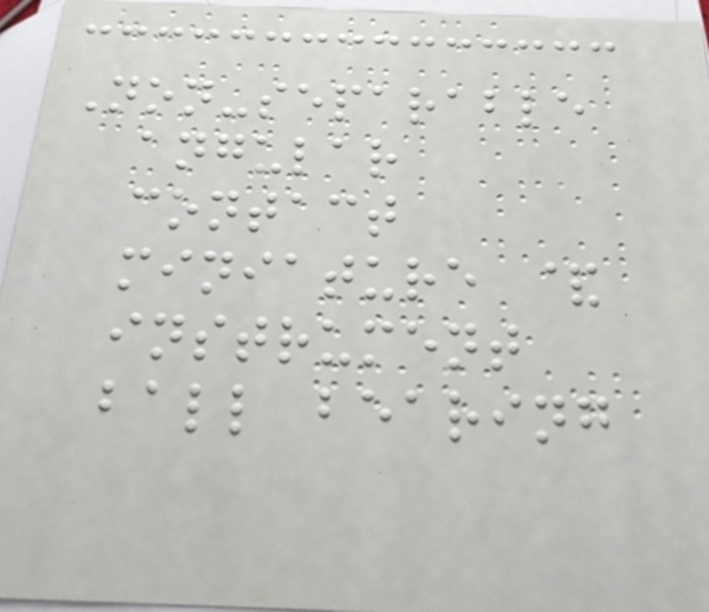Non-separable
angular
contact
miniature &
instrument
ball bearing
